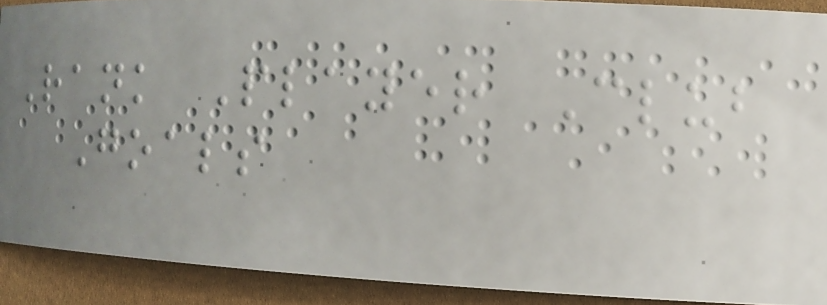Rank Player Club
Goals
